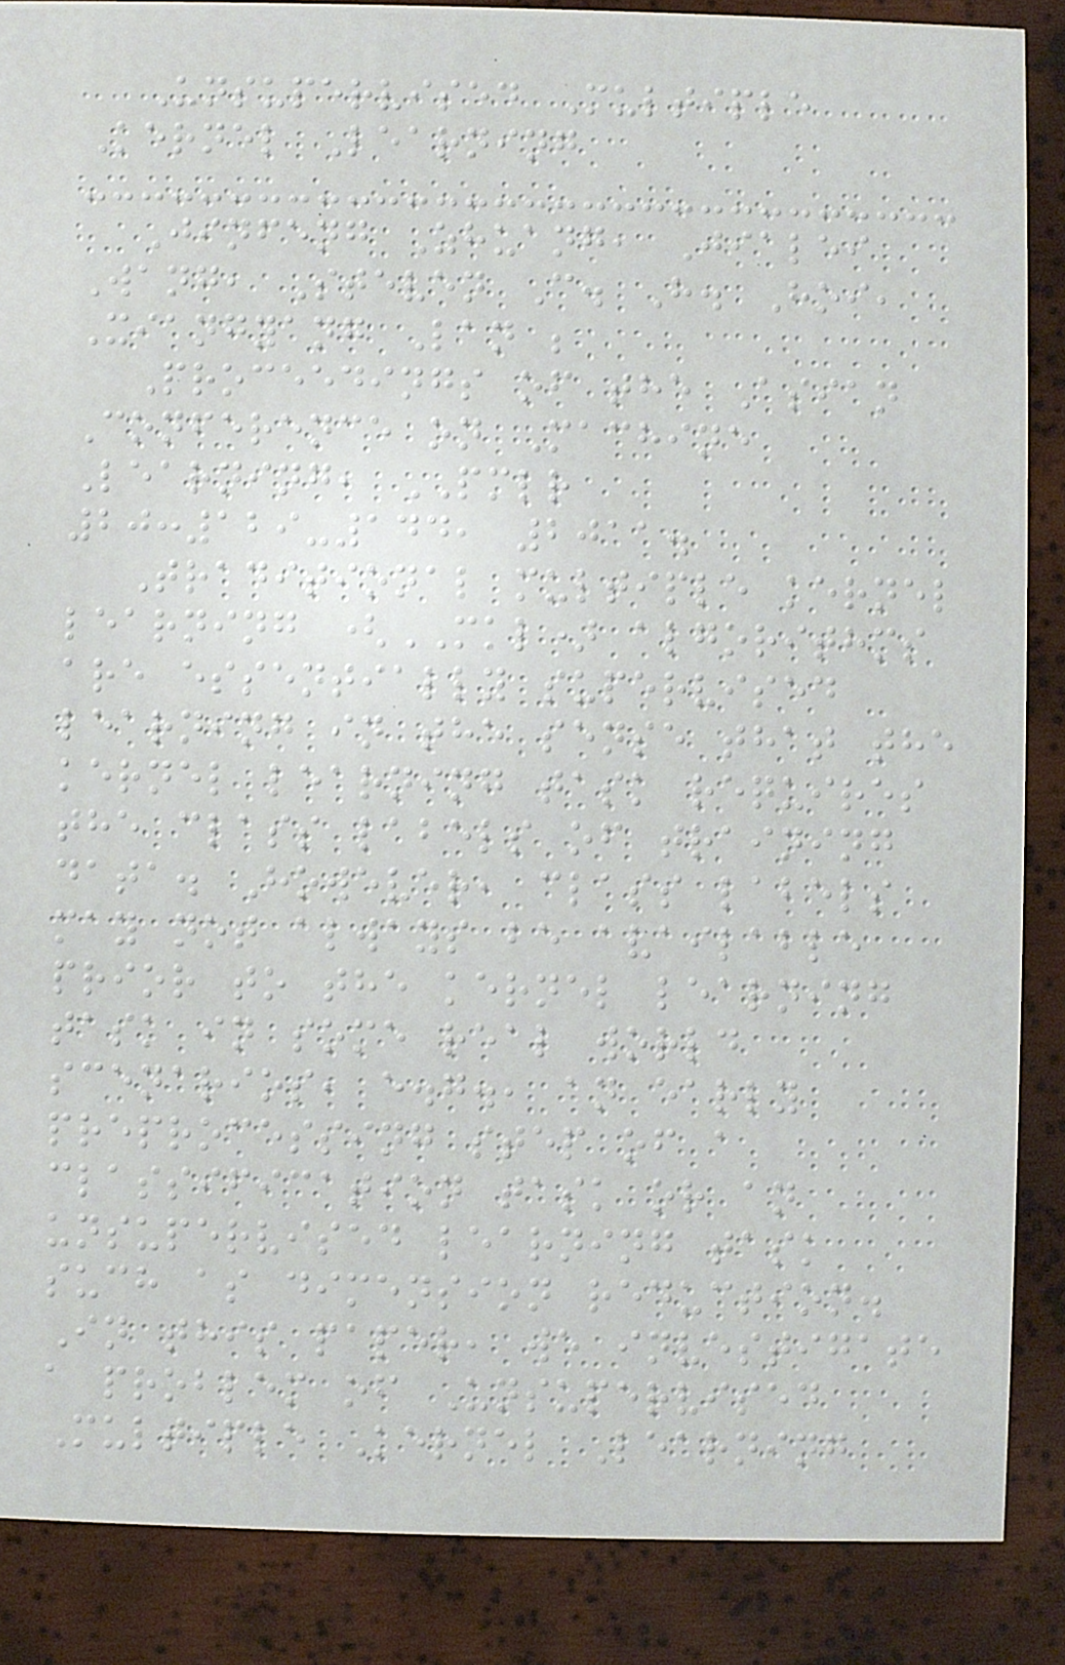Unsupervised Multiple
Kernel Learning
Jinfeng Zhuang, Jialei
Wang, Steven C. H. Hoi,
Xiangyang Lan ;
Proceedings of the Asian
Conference on Machine
Learning, PMLR
20:129-144, 2011.
Traditional multiple kernel
learning (MKL) algorithms
are essentially supervised
learning in the sense that the
kernel learning task requires
the class labels of training
data. However, class labels
may not always be available
prior to the kernel learning
task in some real world
scenarios, e.g., an early
preprocessing step of a
classification task or an
unsupervised learning task
such as dimension reduction.
In this paper, we investigate
a problem of Unsupervised
Multiple Kernel Learning
